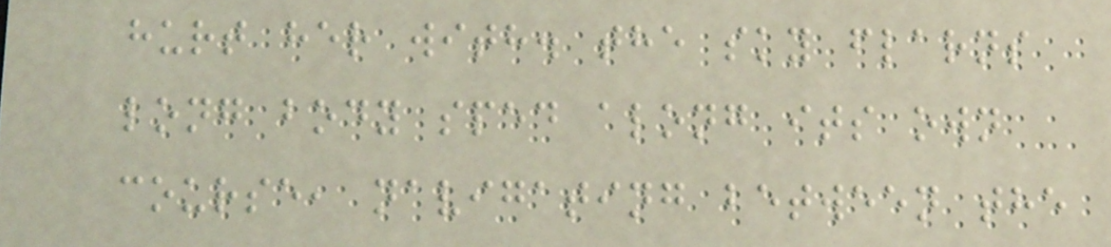hurt her with. the sky flarns
long body sped along its own
course, navigating between the
